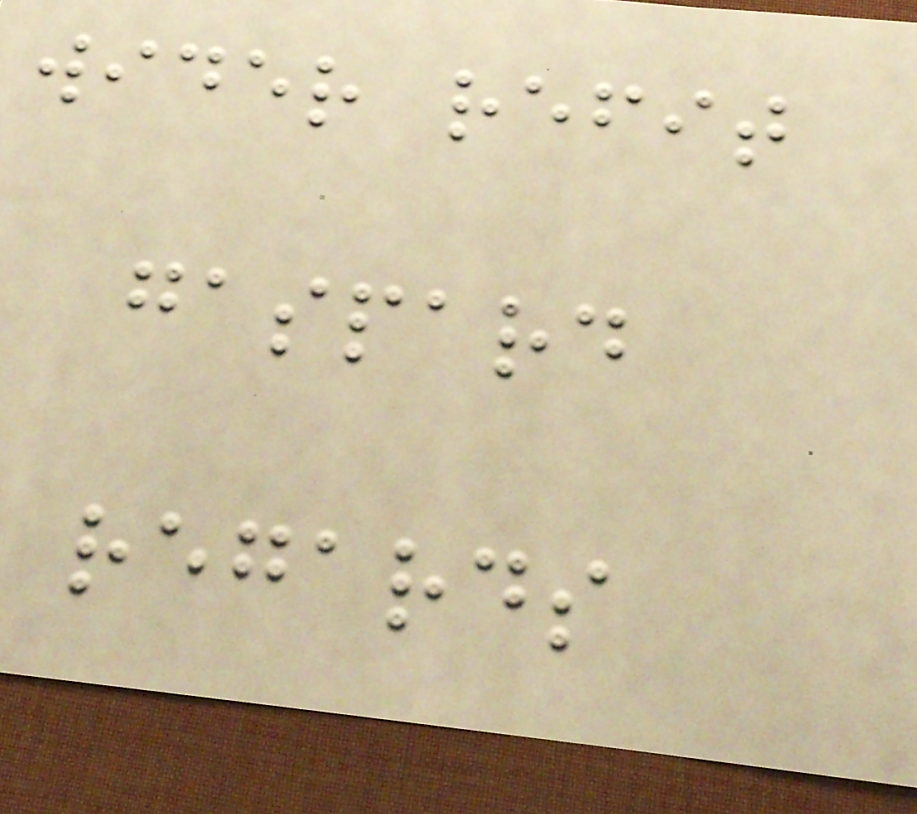wider refit
gaspard
regards
